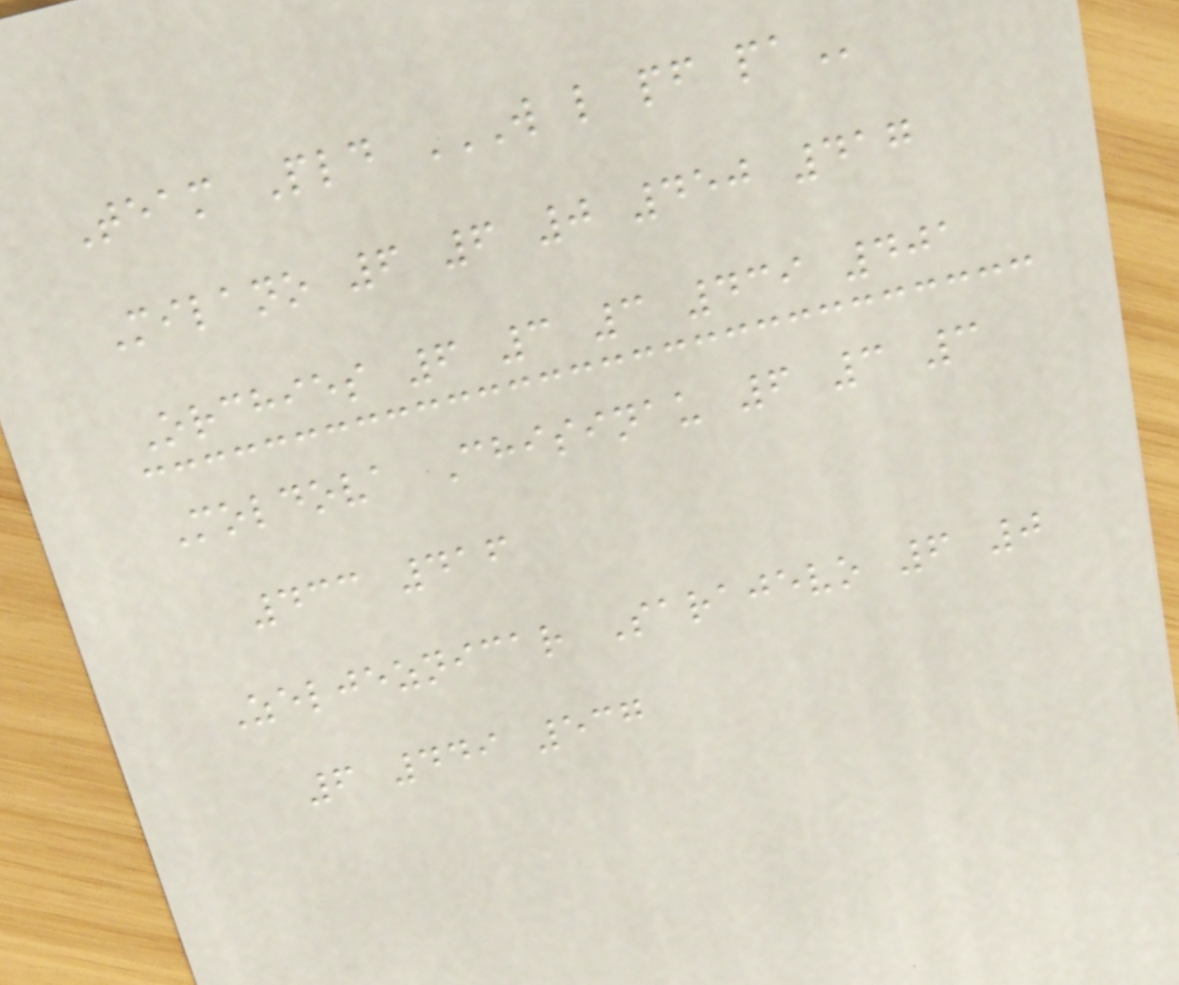Team Pld W L PF PA
Milano 6 6 0 450 417
Orchies 6 3 3 439 401
Moldova Chisinau 6 3 3
433 416
Zeljeznicar Sarajevo 6 0
6 449 537
